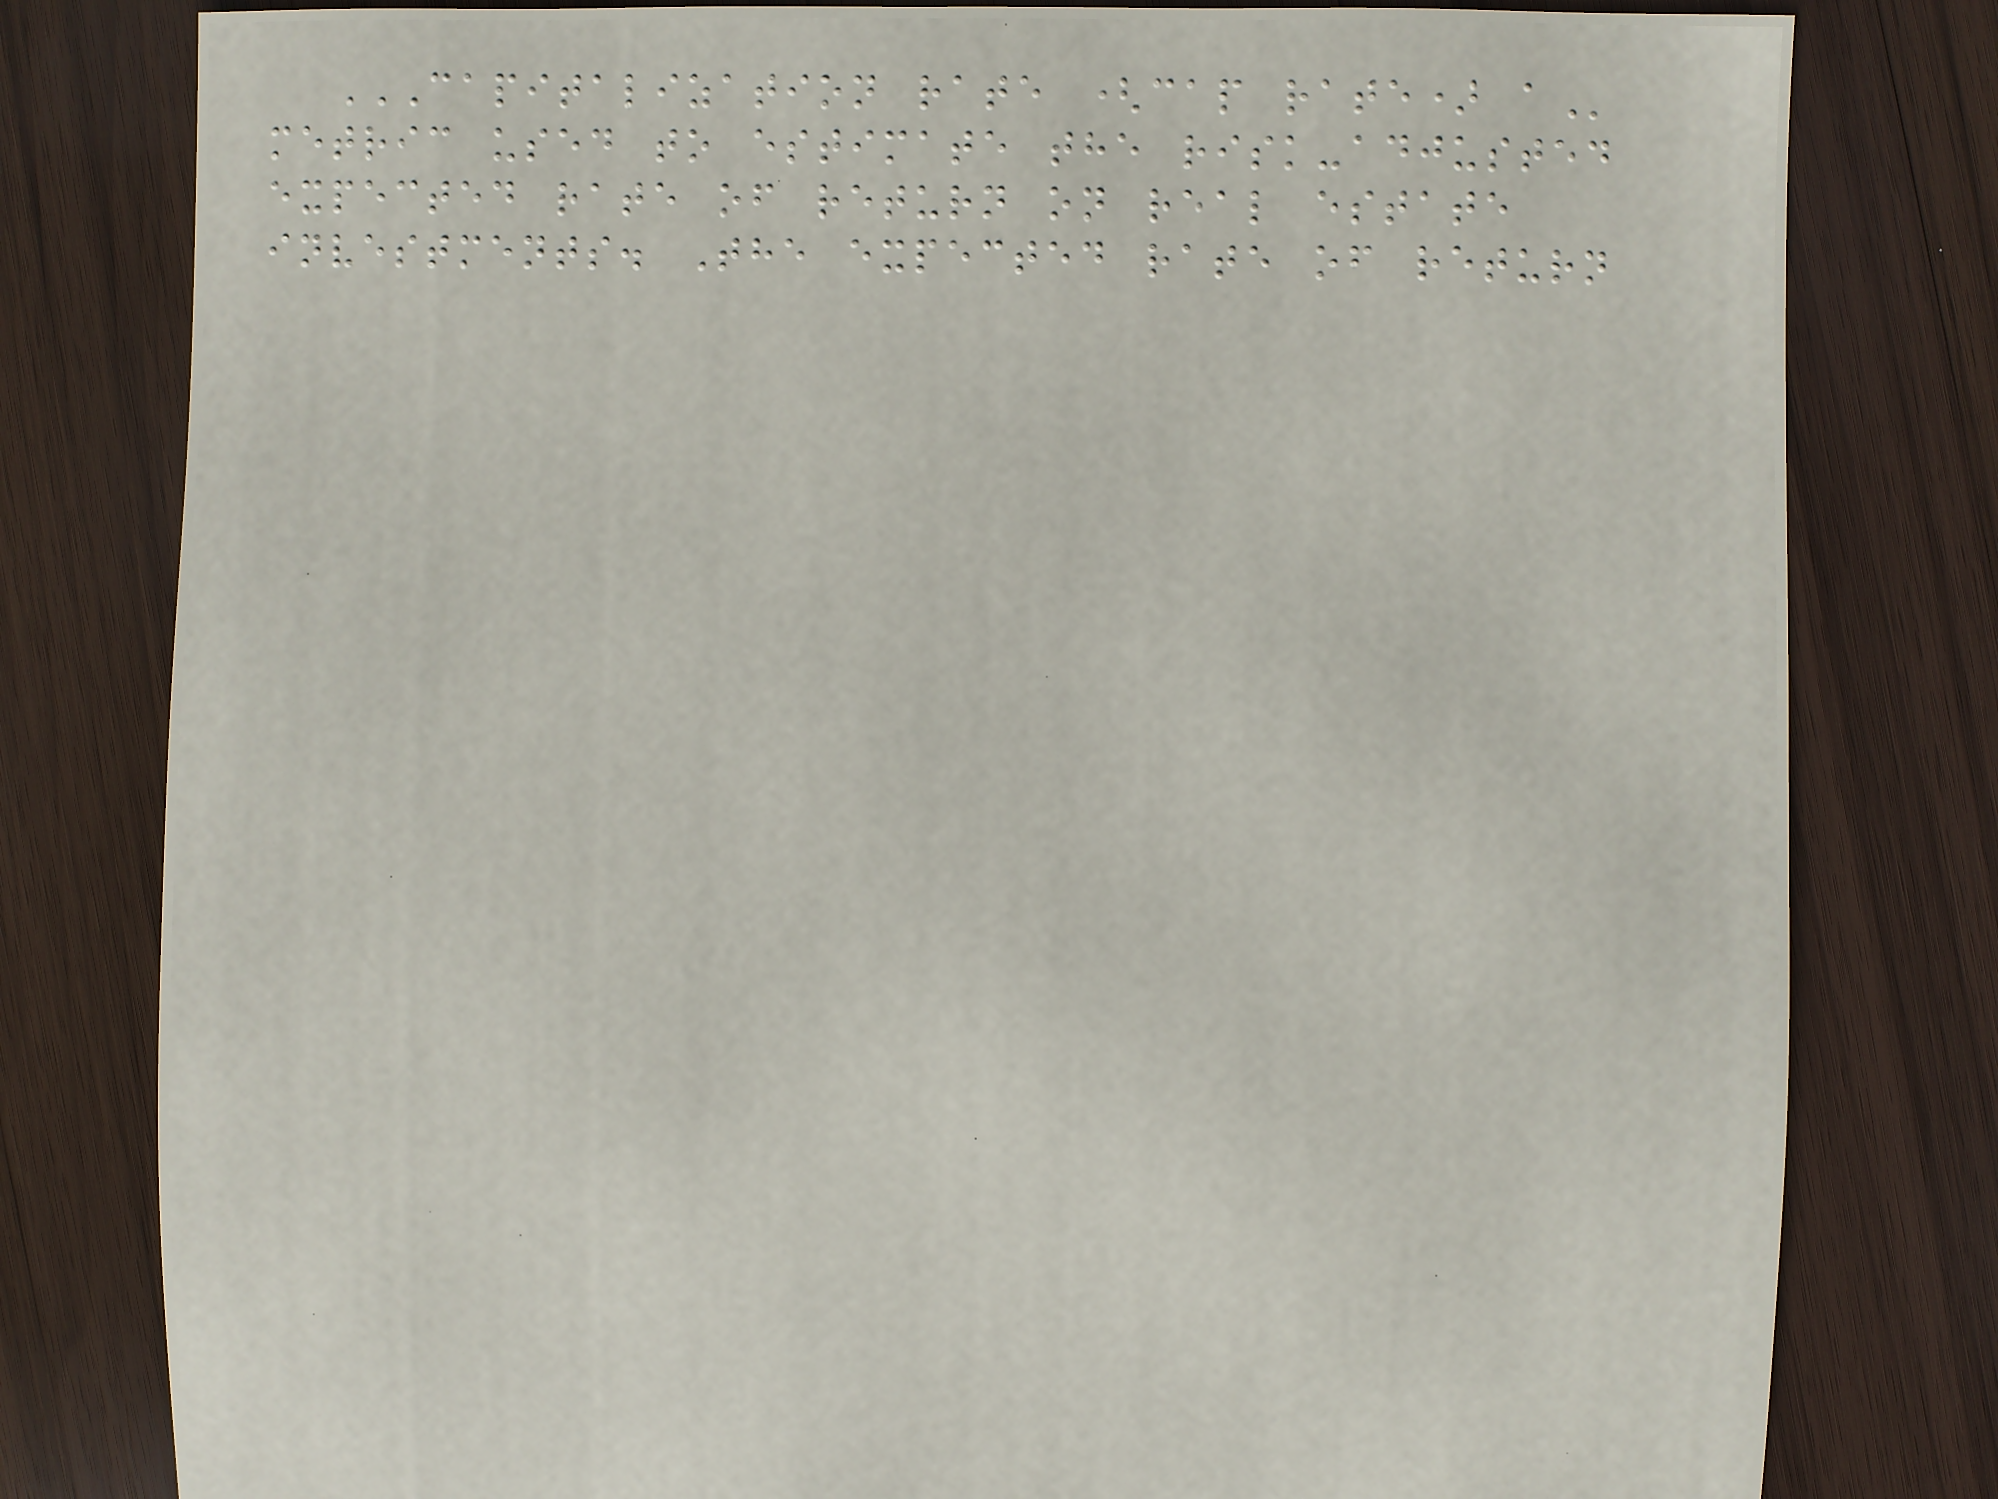CAPITALIZATION RATE (CAP RATE) A
metric used to estimate the risk-adjusted
expected rate of return on real estate
investments. The expected rate of return
